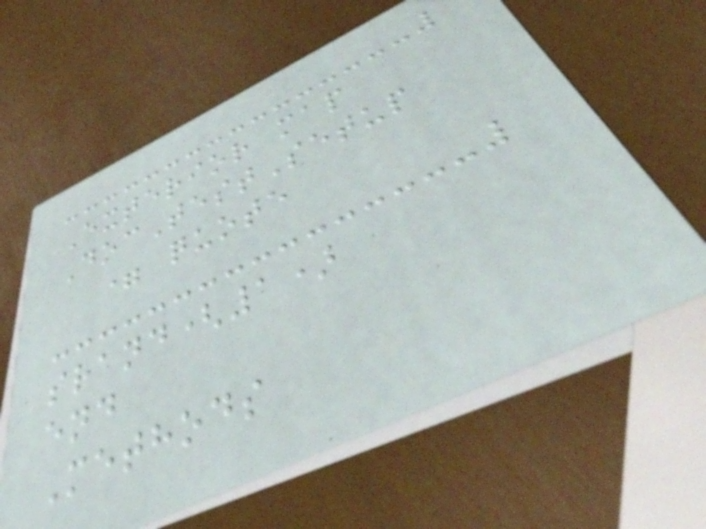Exterior map
DocTestSetup
= quote
srand(1)
end
Methods
